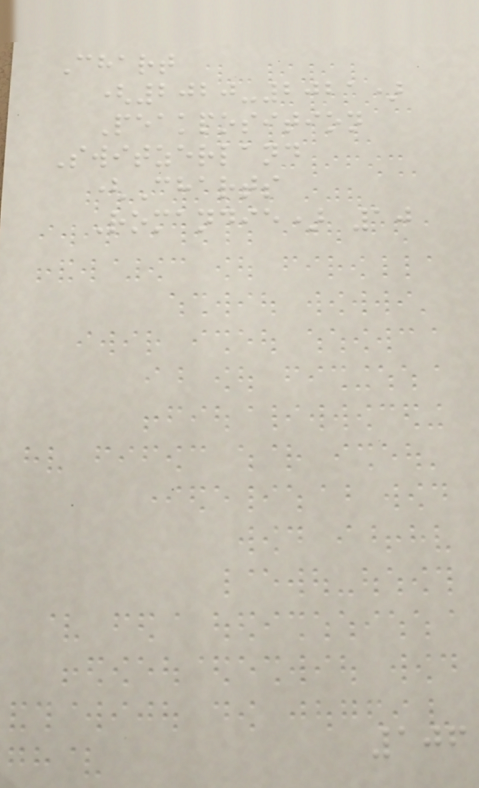Chart
(2020-2021)
Peakposition
Switzerland
(Charts
Romandie) 10
106
